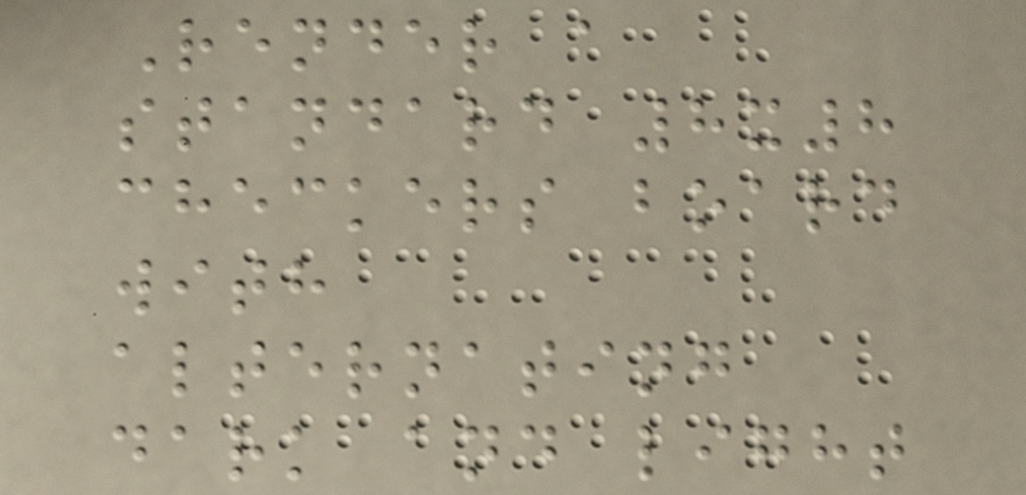Render a
standard 8x8
checkers board
with
alternating
dark and light
